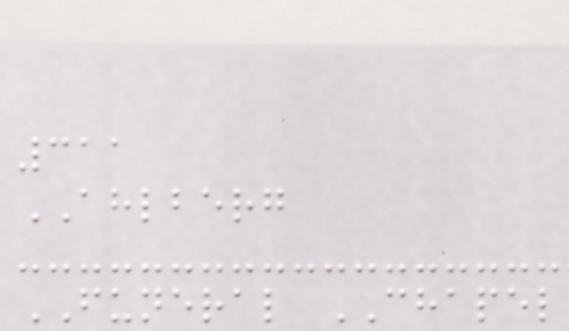311
AHLBERG
FUNERAL CHAPEL
